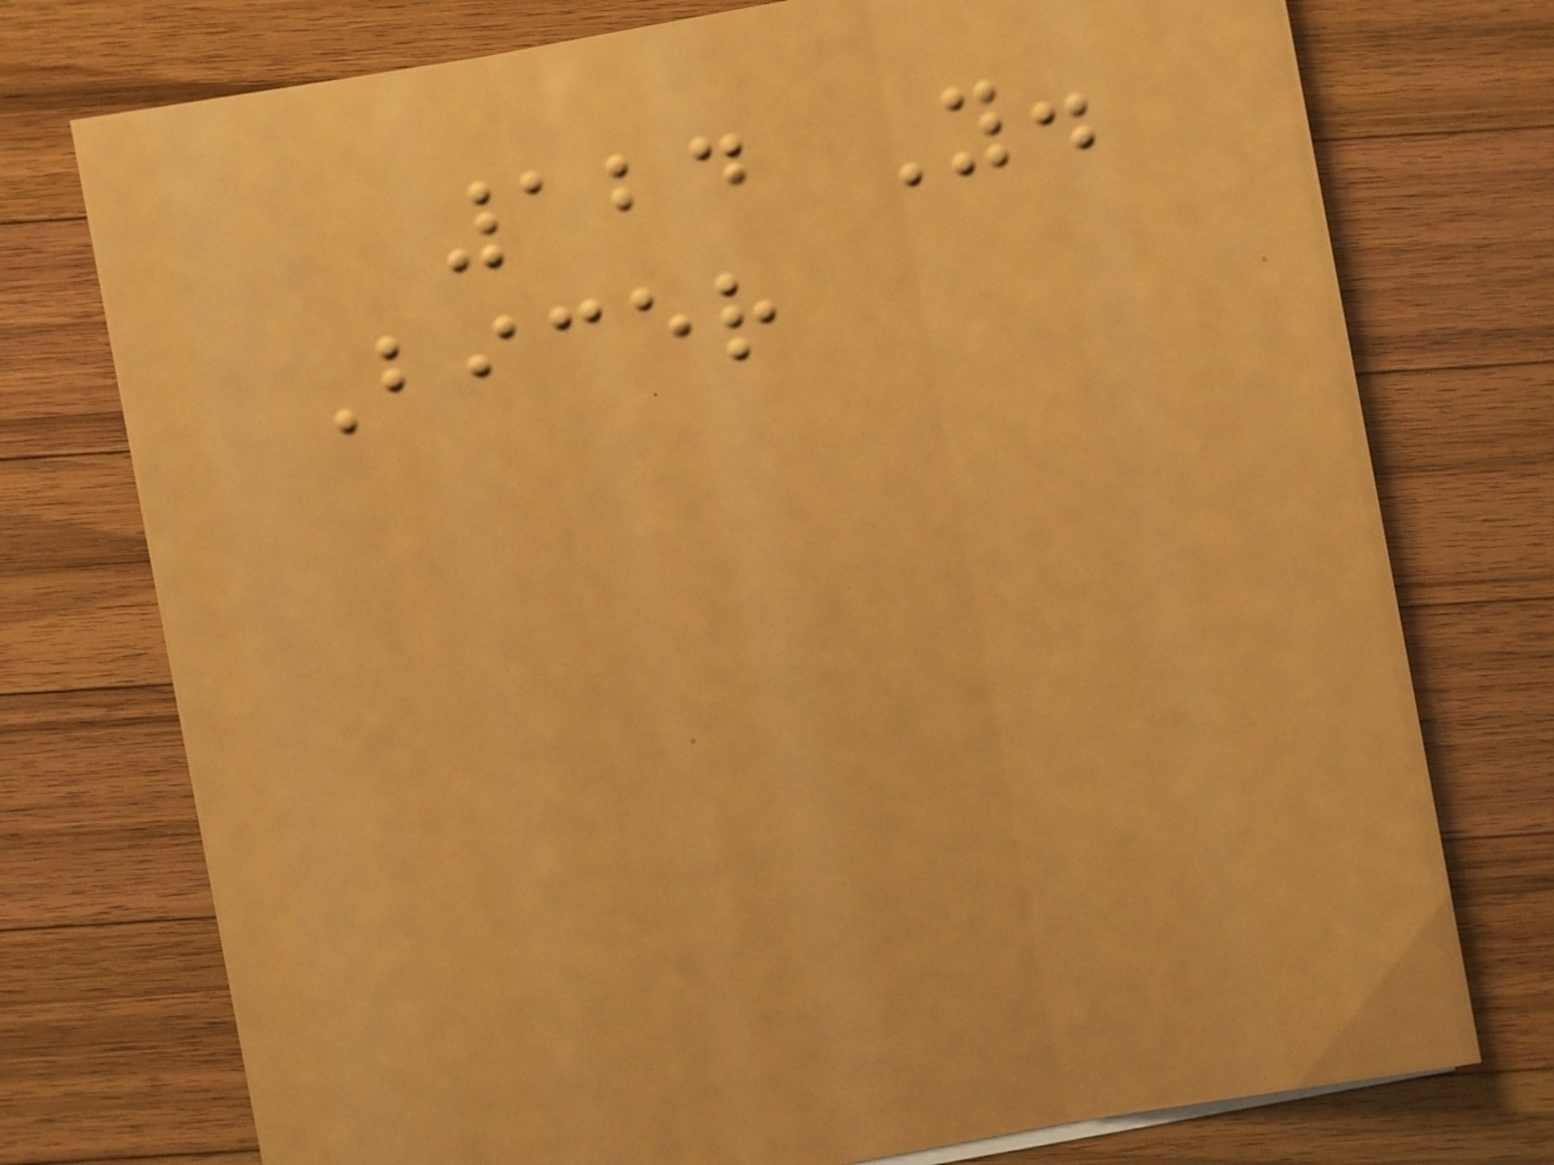124 Y.
Bicer
